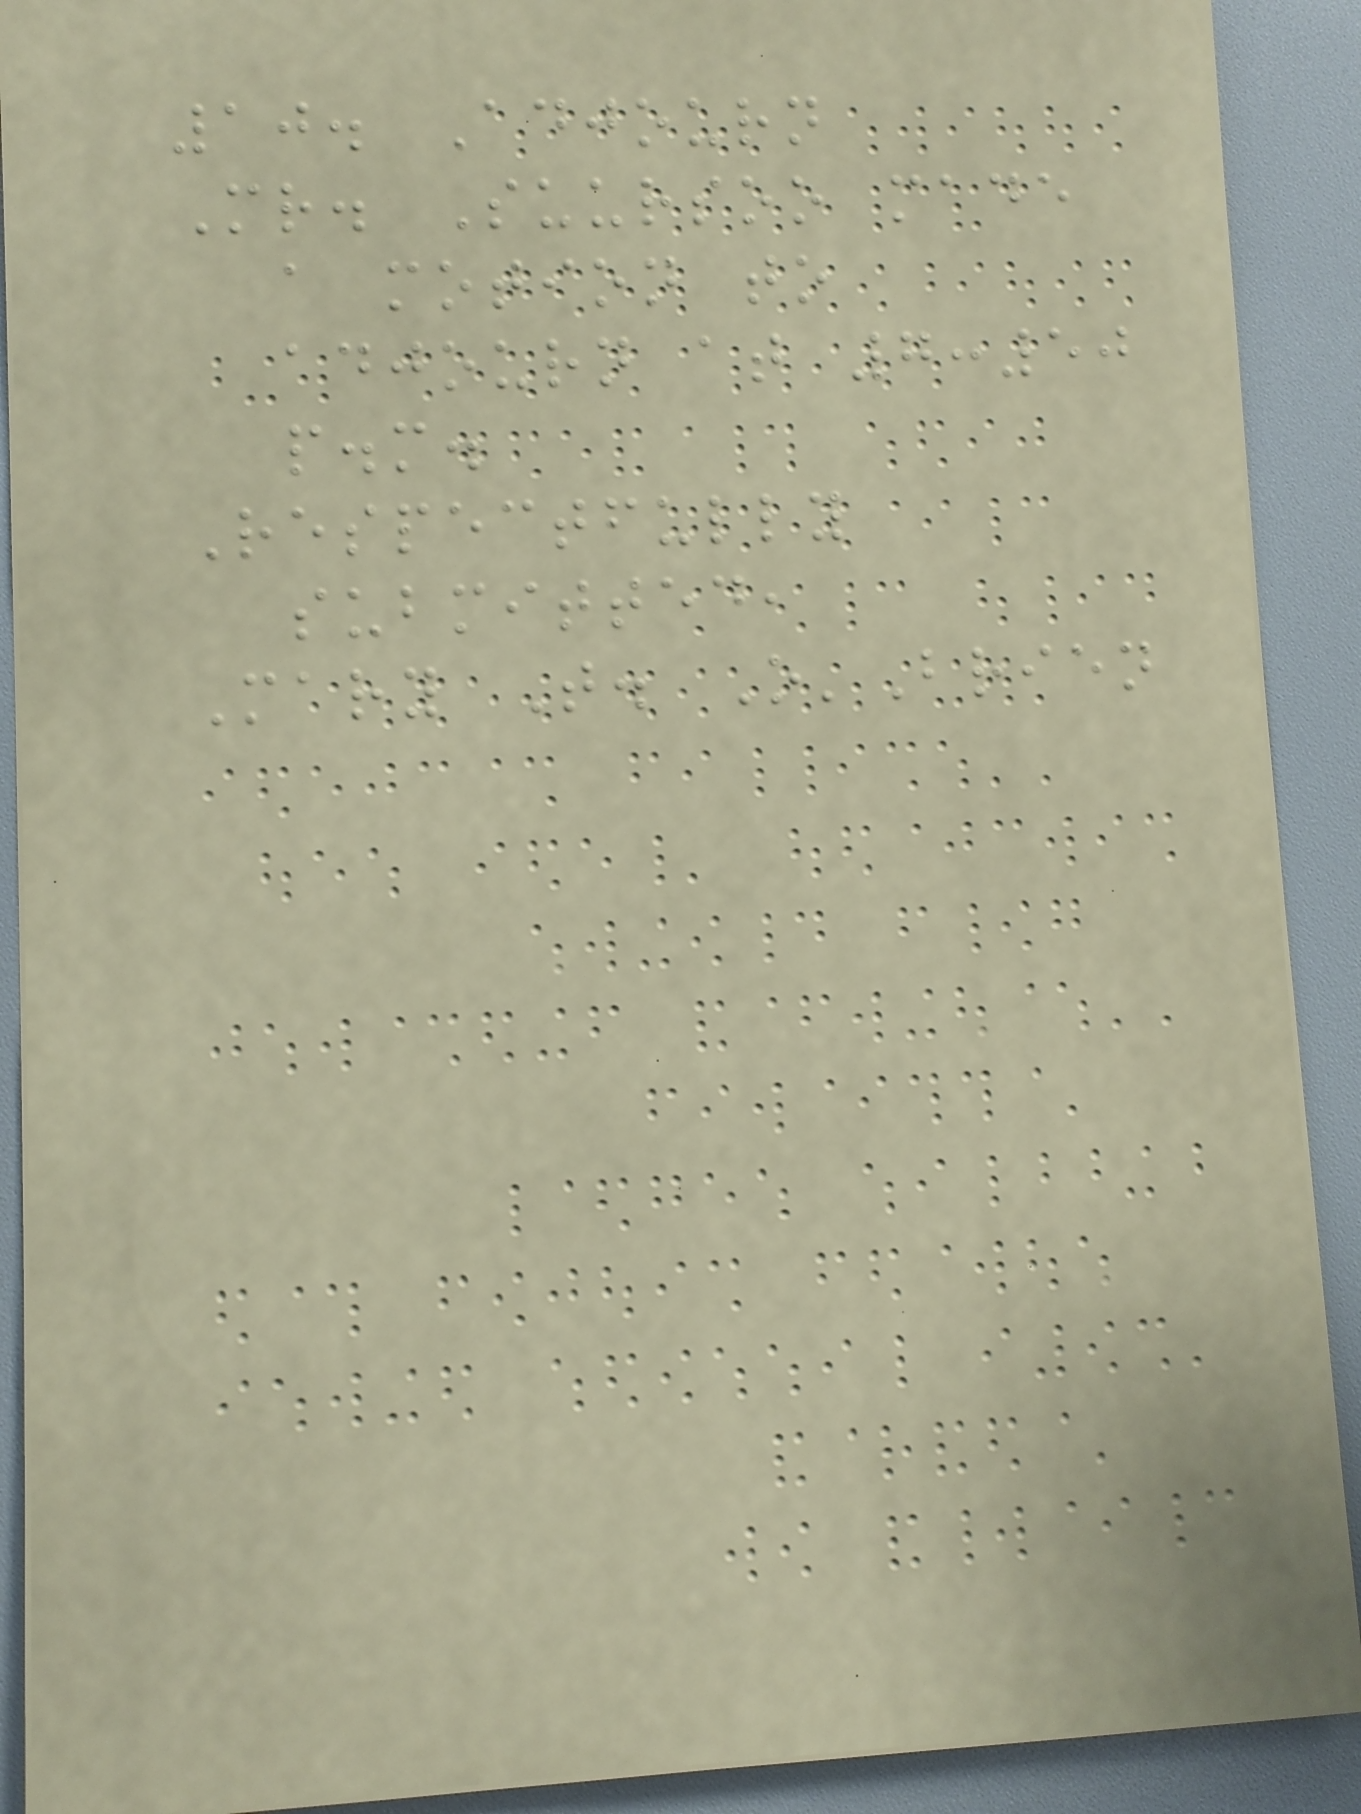10. Adjourn
Mr. Suursoo made
a motion to
adjourn at 7:50
p.m.
Respectfully
submitted,
Mary T. O'Brien
